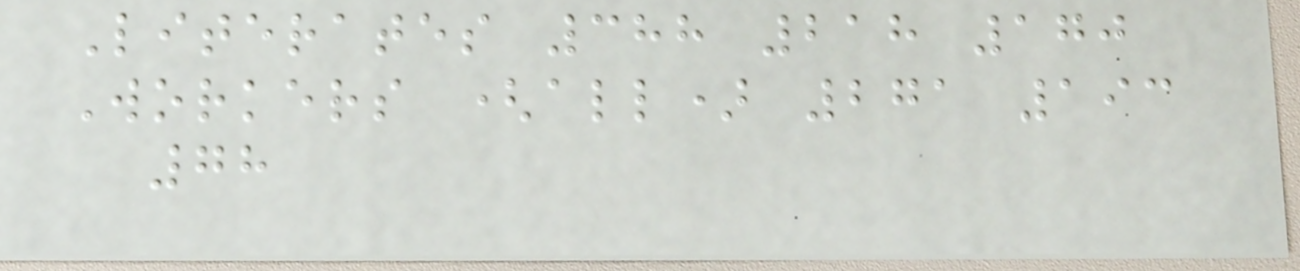Literates 388 218 170
Workers (all) 271 193
78
